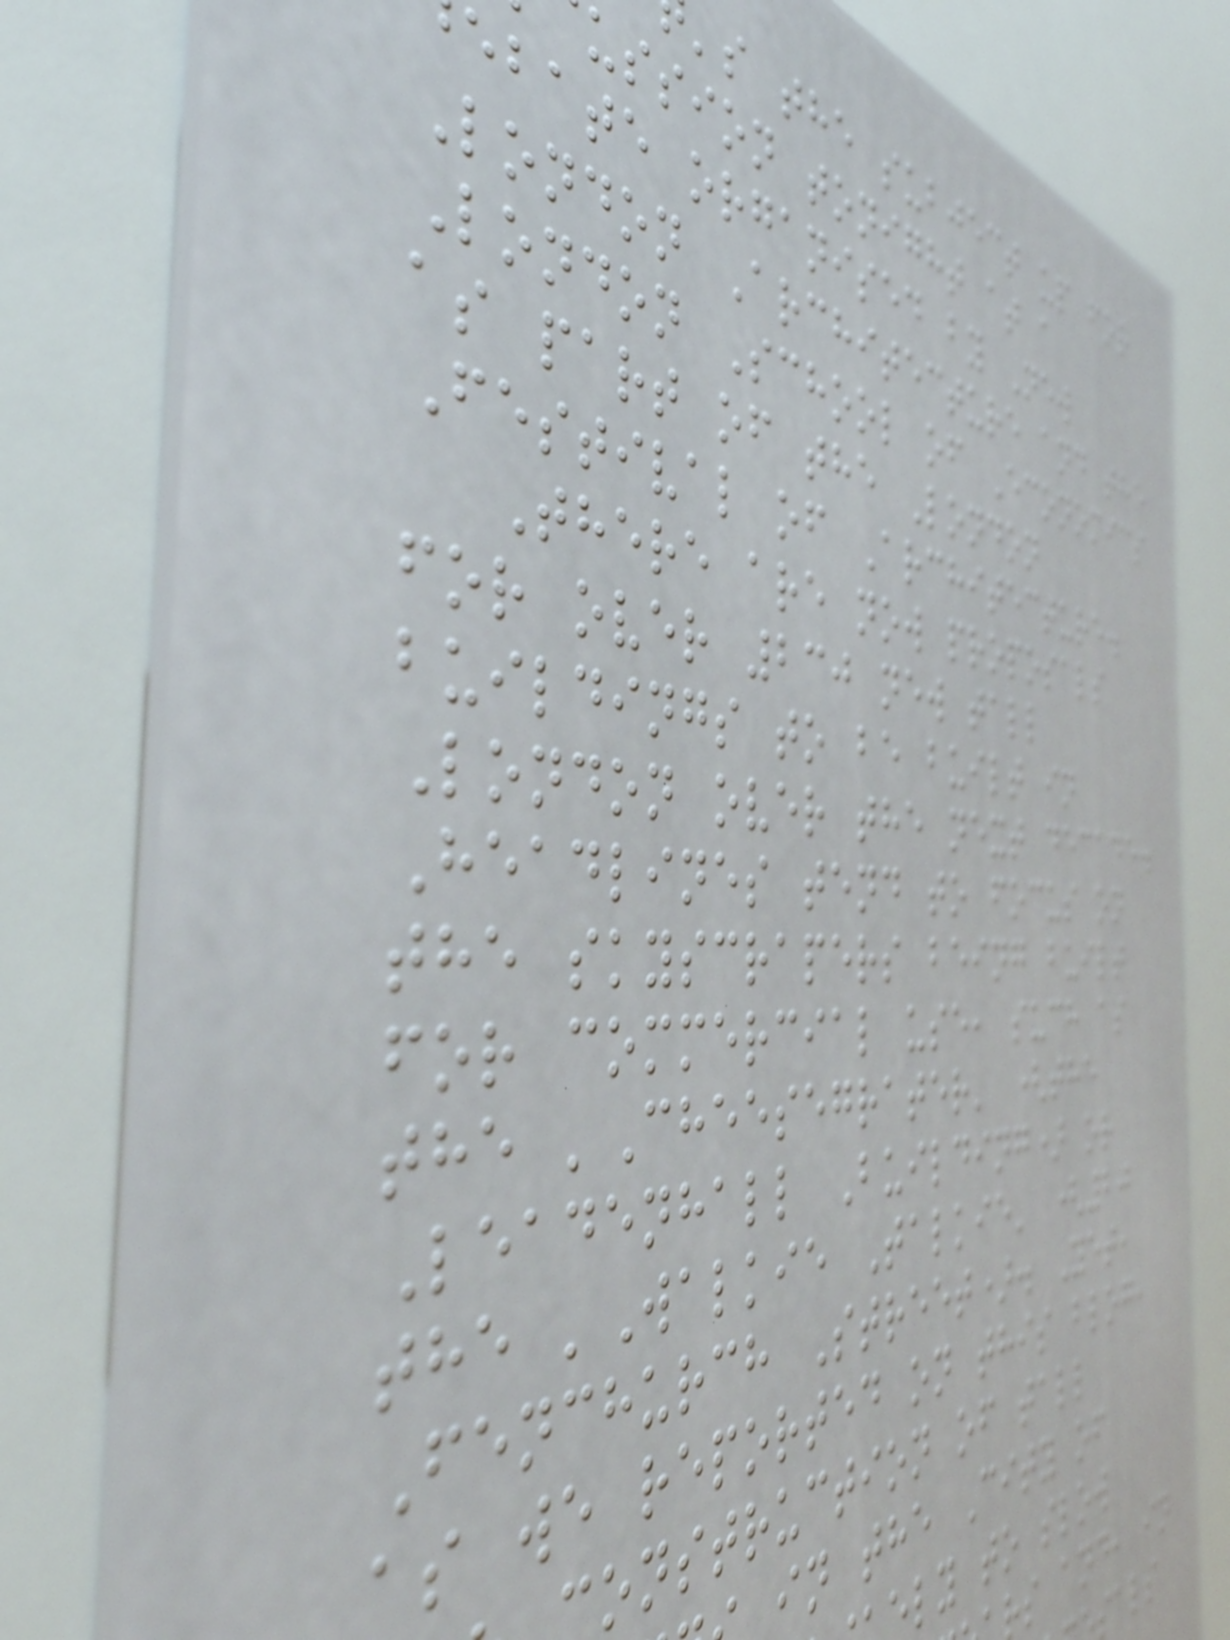's the subject up for
ussion tonight at a
ebate organised by New
London Architecture and the
London School of Economics
as part of the London
Festival of Architecture.
There are now proposals
for over 230 new tall
buildings to be built in
London over the next decade.
Headlines tend to focus on
the skyscrapers being built
for commercial use, such as
the 'Cheesegrater' (the
Leadenhall Building) or
the 'Walkie Talkie' (20
Fenchurch Street). Yet,
as we reported on this blog,
onstruction of tall
in the City of
ly to slow
rs and, in
